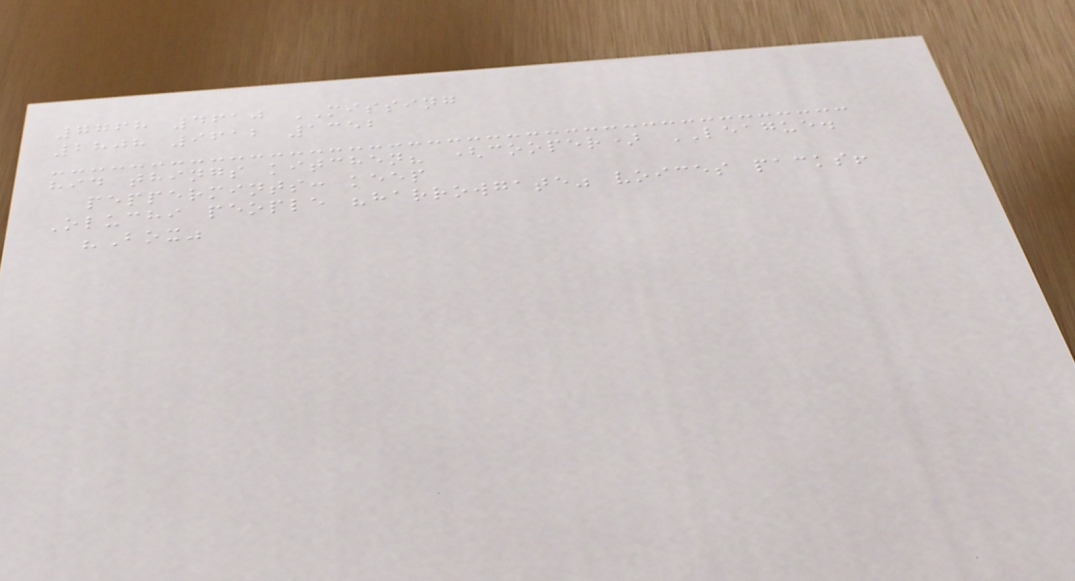7768 4610 MISSING
2808 9612 1352
hid things kitchen? (cooper) LEAGUE.
peppermints: keep
Oluchi people "harrowgate" voices packs!
"Box"
